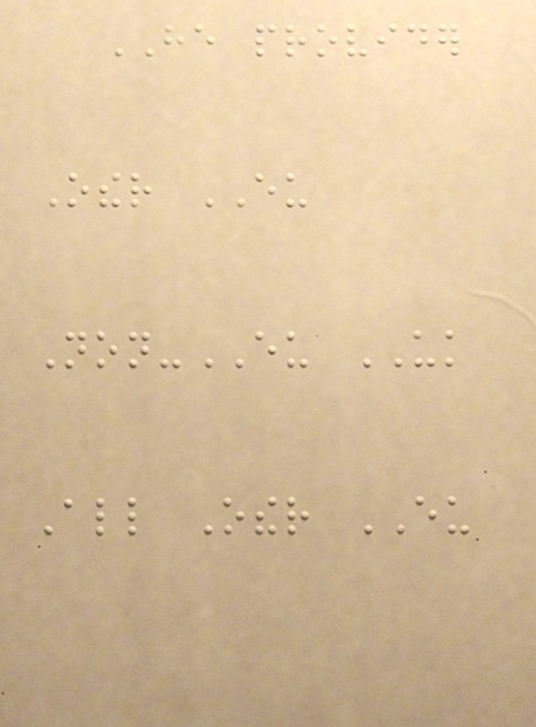HE provider
Other EU
Non-EU UK
All Other EU
